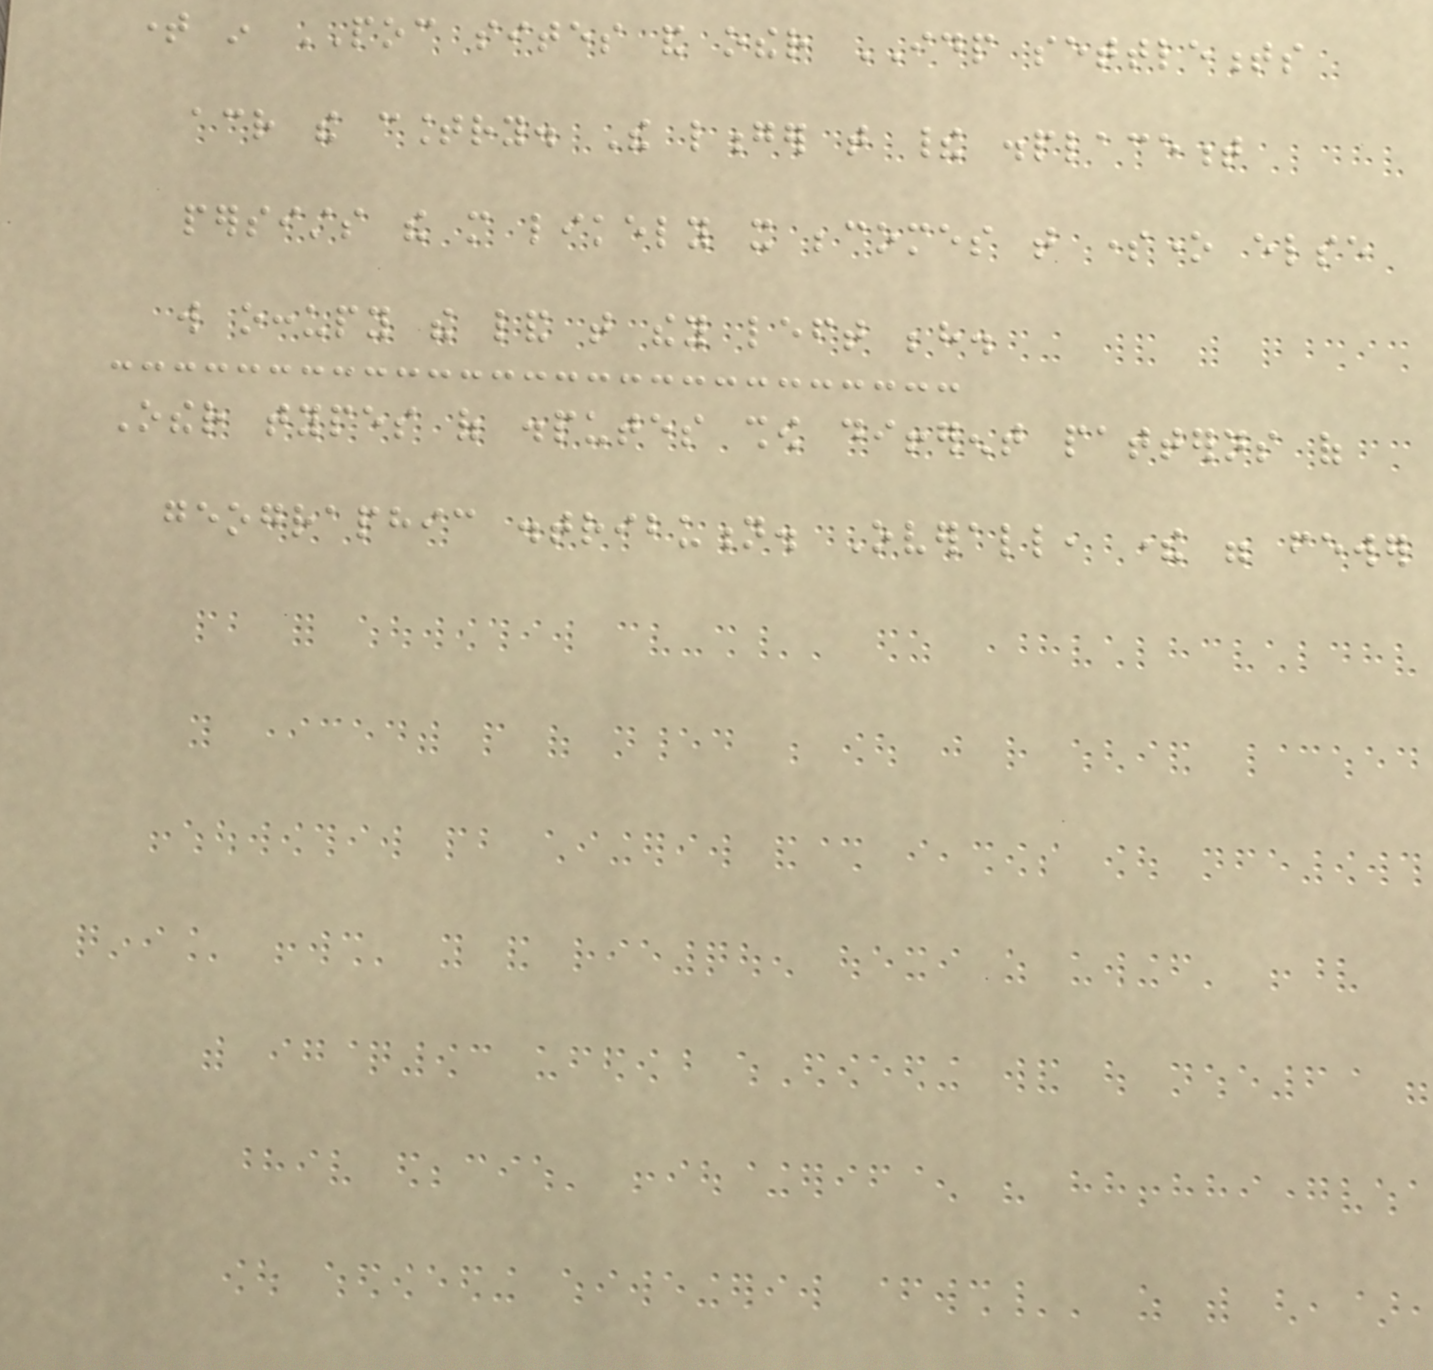time in POC sites and other IDP settlements
across the country. The longer that their displacement
persists the more likely it becomes that someone else
will occupy the land that they left behind.
Other types of disputes show different patterns of
geographic distribution. Overall, there were fewer
